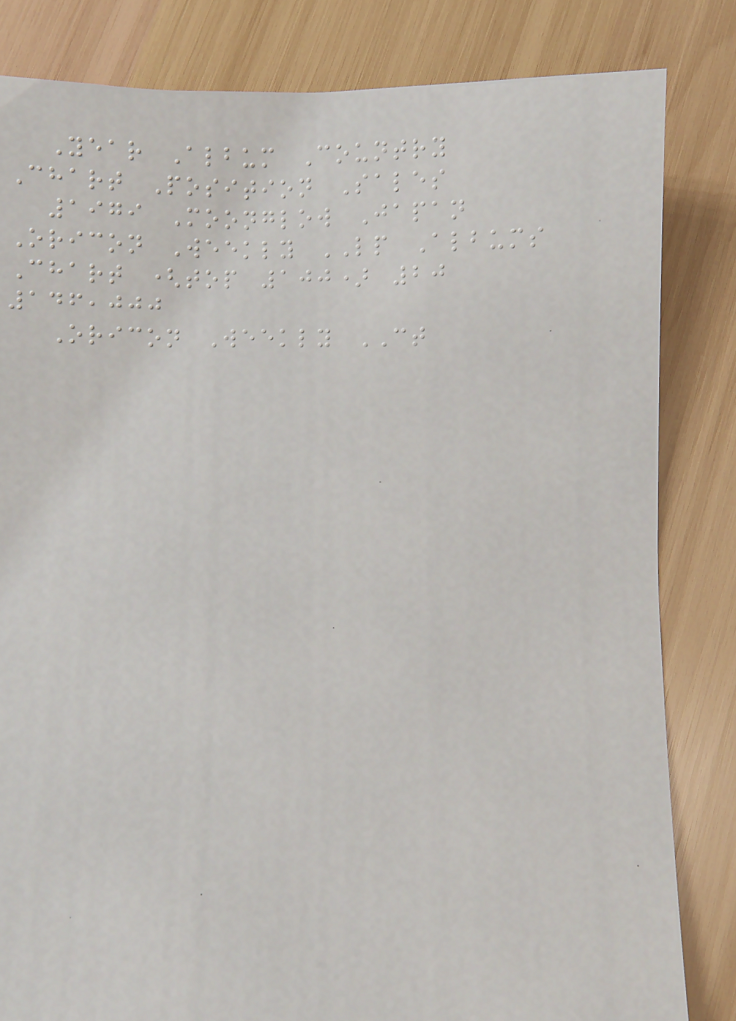Year Album Country
Chart Position Sales
1979 Moonglow Japan
Oricon Weekly LP Albums
Chart (top 100) 20
146,000
Oricon Weekly CT
